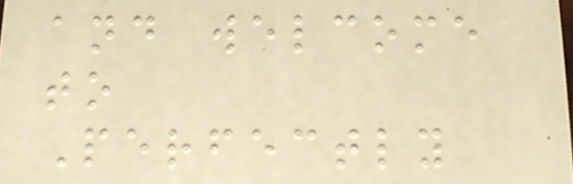and welcome
to
Perfectly
